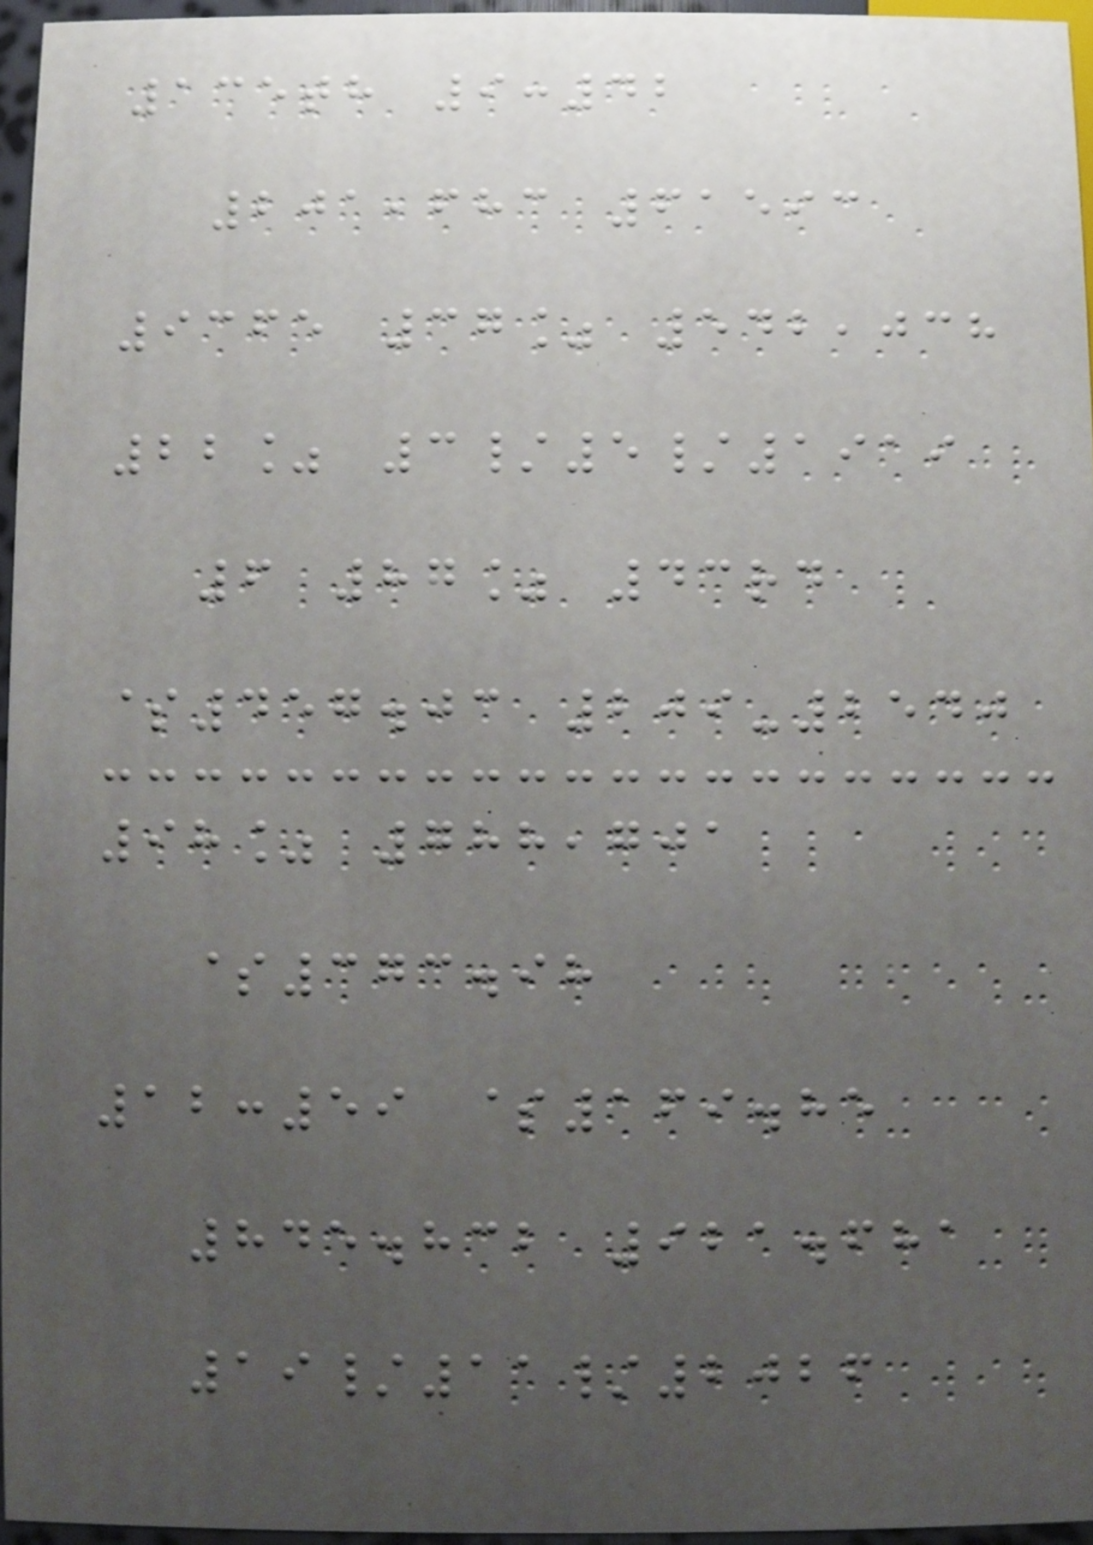135th 9:42
201,683 61593
9365 37% 542,038
22% 3/5/1919
6 87% 43rd
$457.03 209-2540
98% 788,701
$373.98
12:59 $169.85
845.832 921.681
19/11/2026
